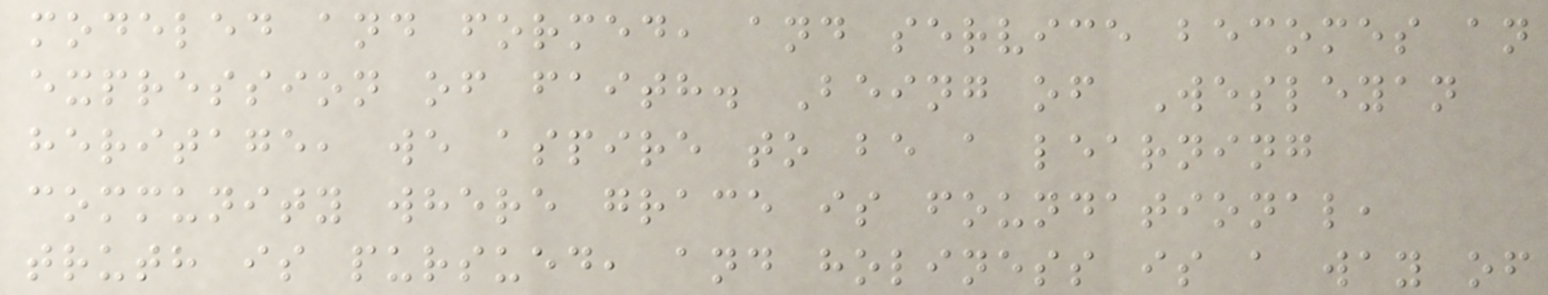modeled and formed, and service becomes an
expression of faith. Being of Wesleyan
heritage, we aspire to be a learning
community where grace is foundational,
truth is pursued, and holiness is a way of
